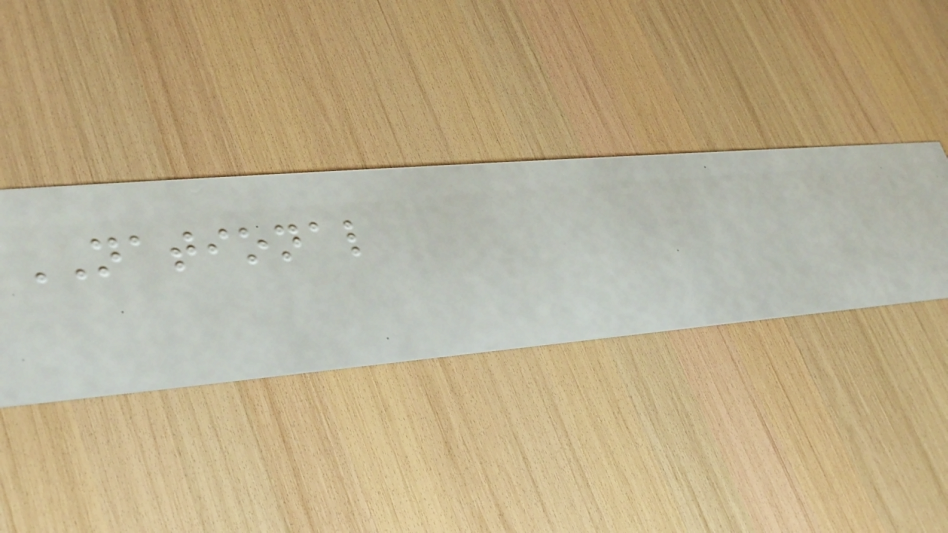NATIONAL
